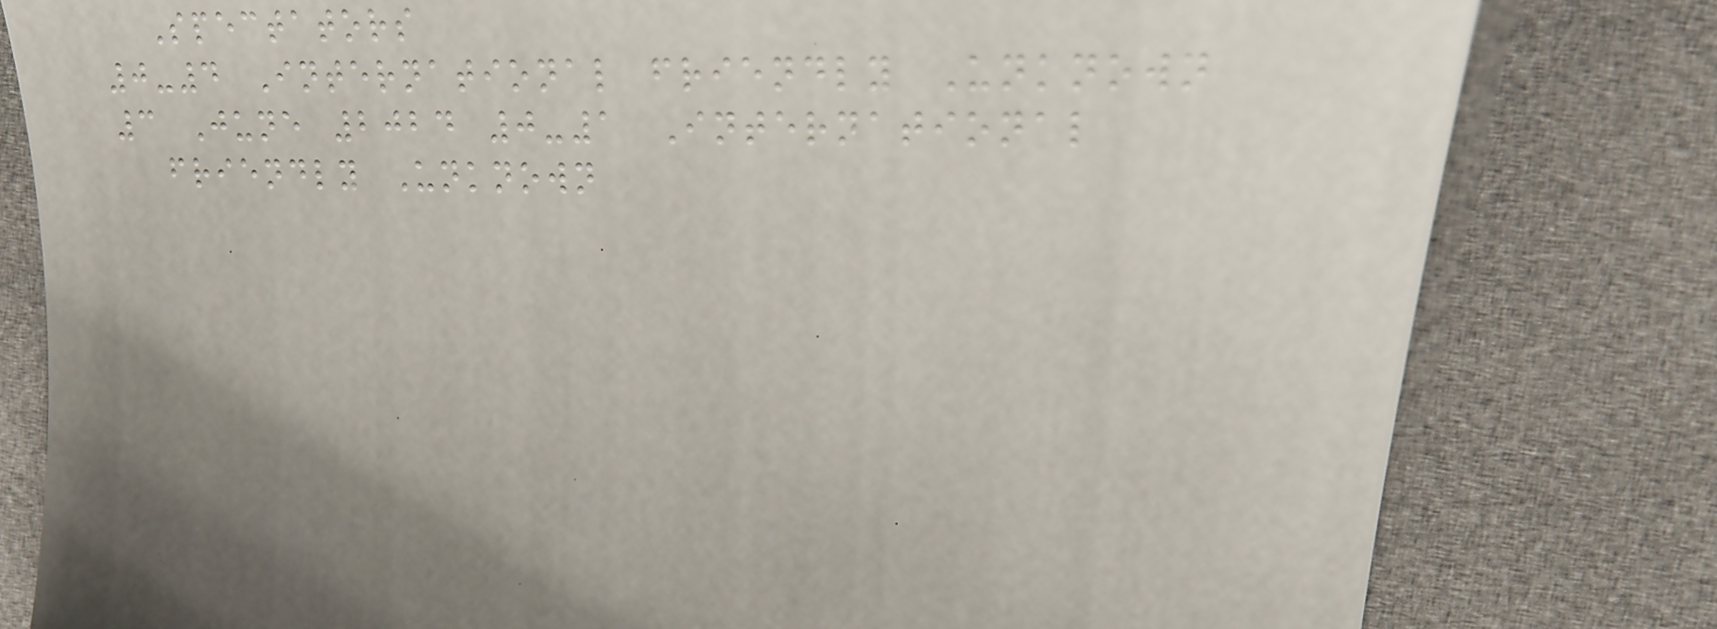Spectators
0-4 International friendly Unknown
3 June 2024 0-1 International
friendly Unknown
